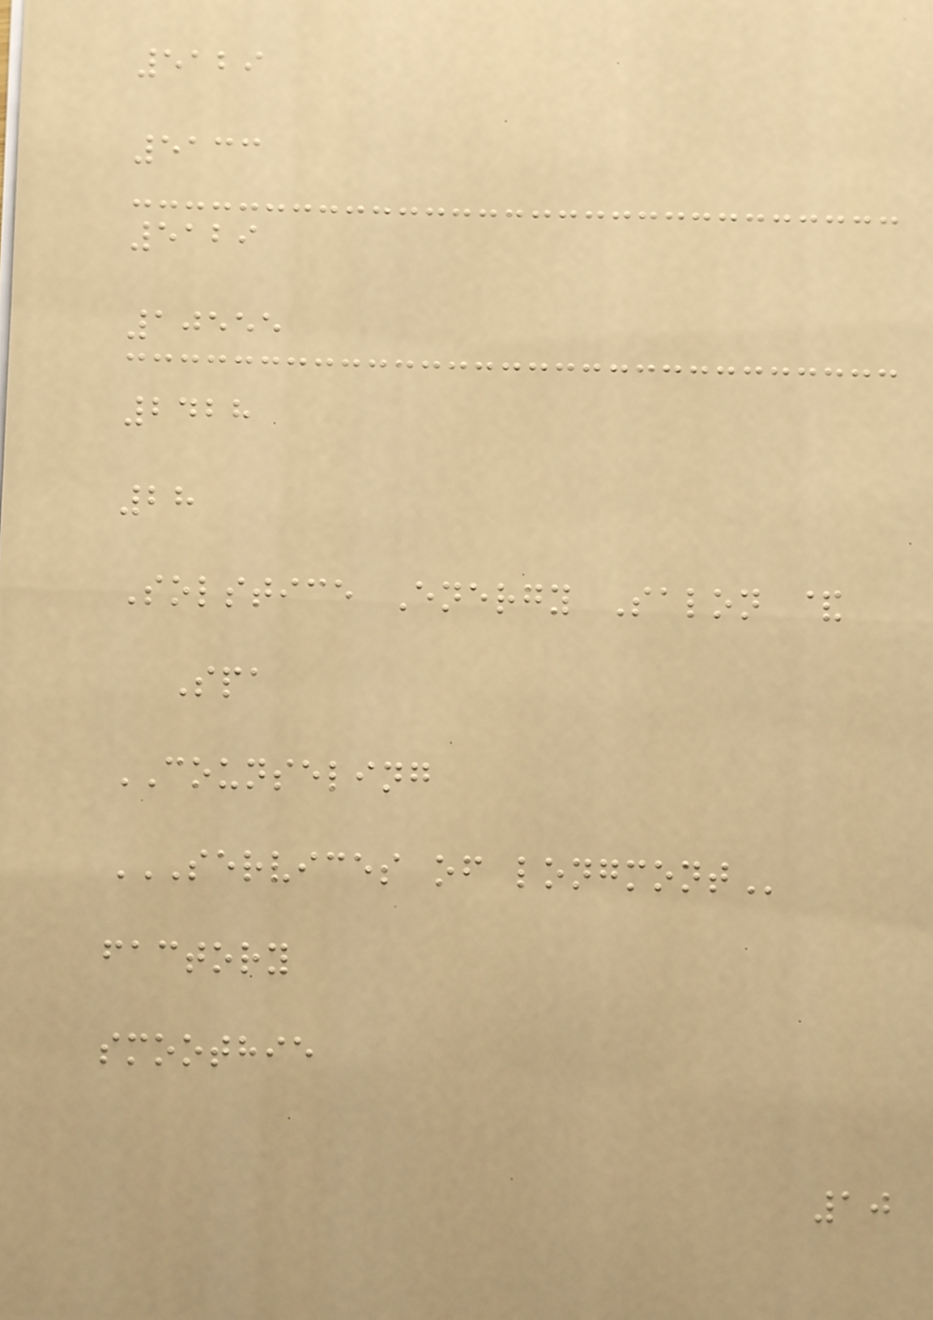5129
5133
5129
10555
2428
28
Solstice Energy Salon &
Spa
COUNSELING
SERVICES OF LONGMONT
factory
smoothie
10
